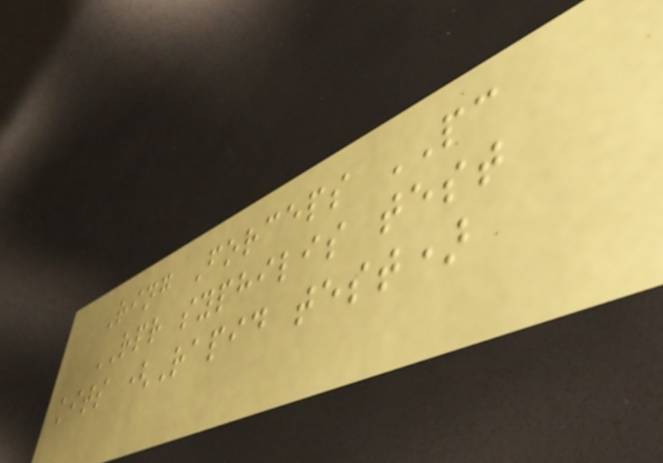Ring Forceps PC
RPR syphilis test
kits (Rapid test)
